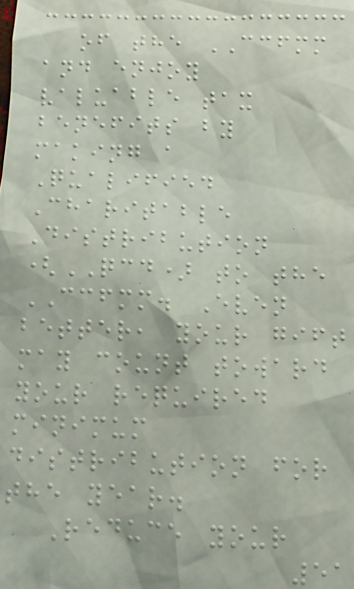of the CCFMM
and enjoy
valuable tax
benefits by
making a
Qualified
Charitable
Distribution
(QCD) to the
CCFMM. Even
better, your gift
may count toward
your required
minimum
distribution for
the year.
Reduce your
51
